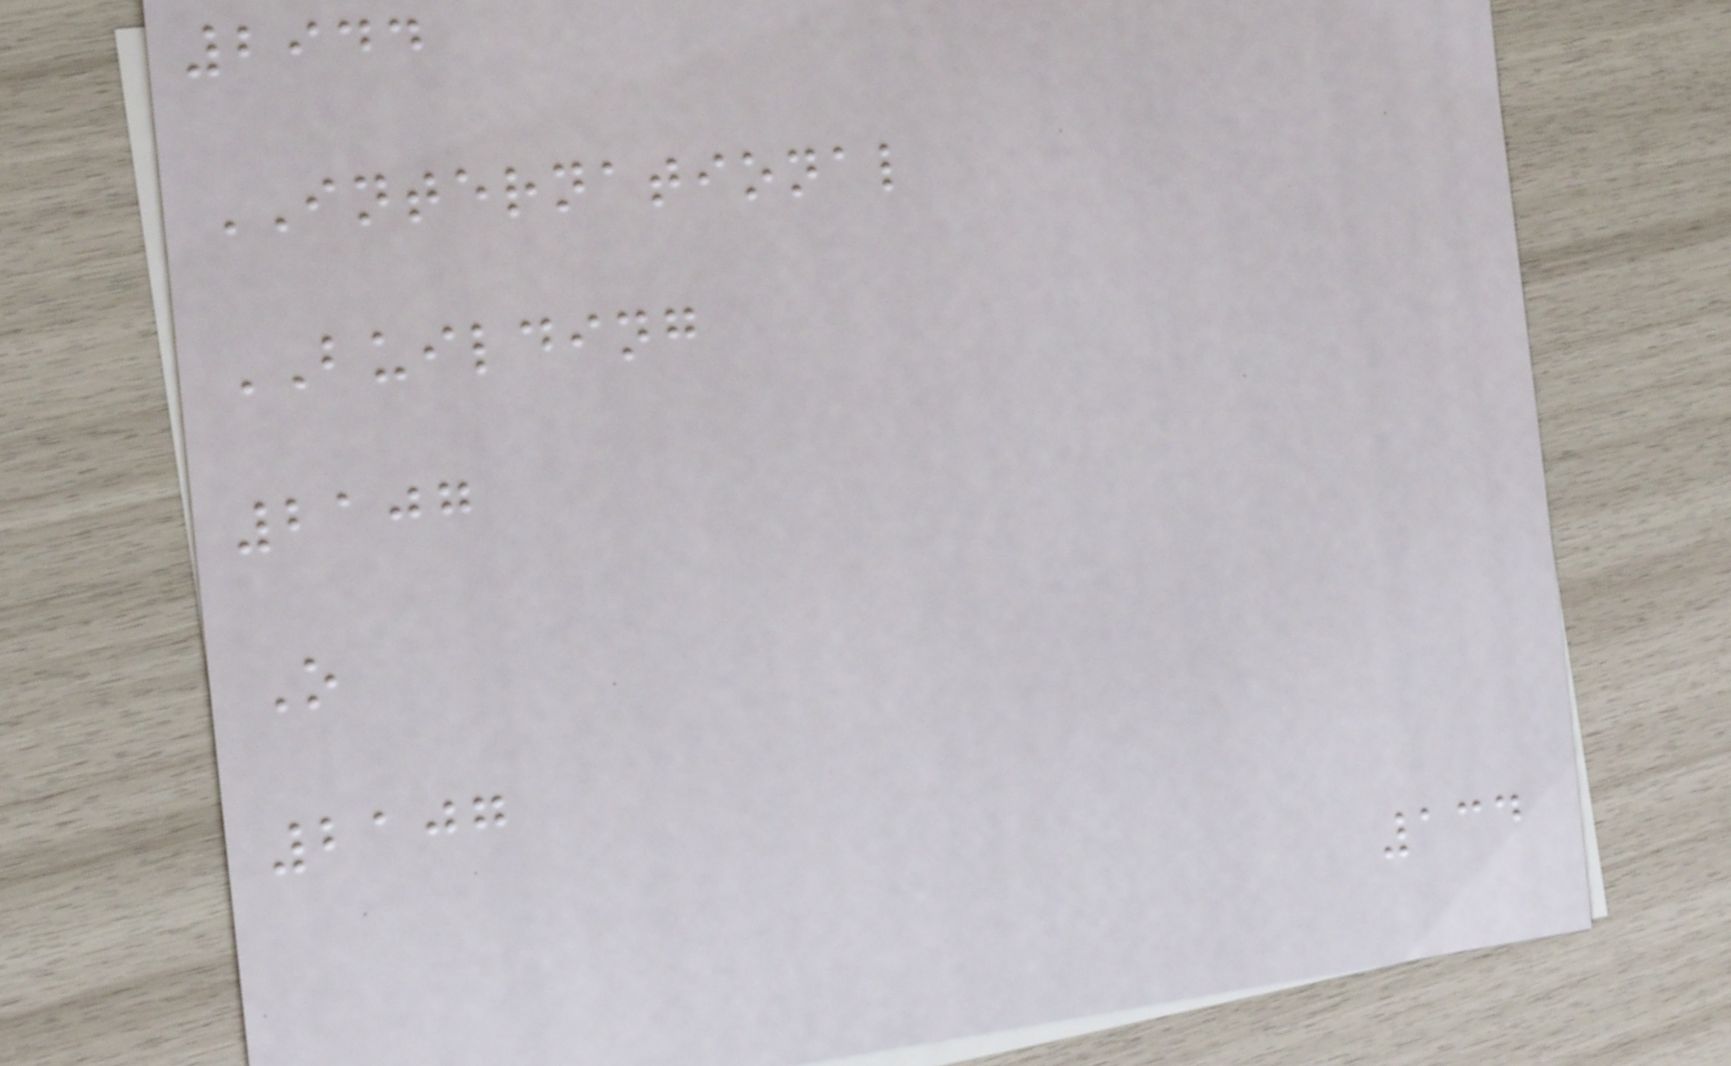2944
INTERNATIONAL
BUILDING
2107
O
2107
134
